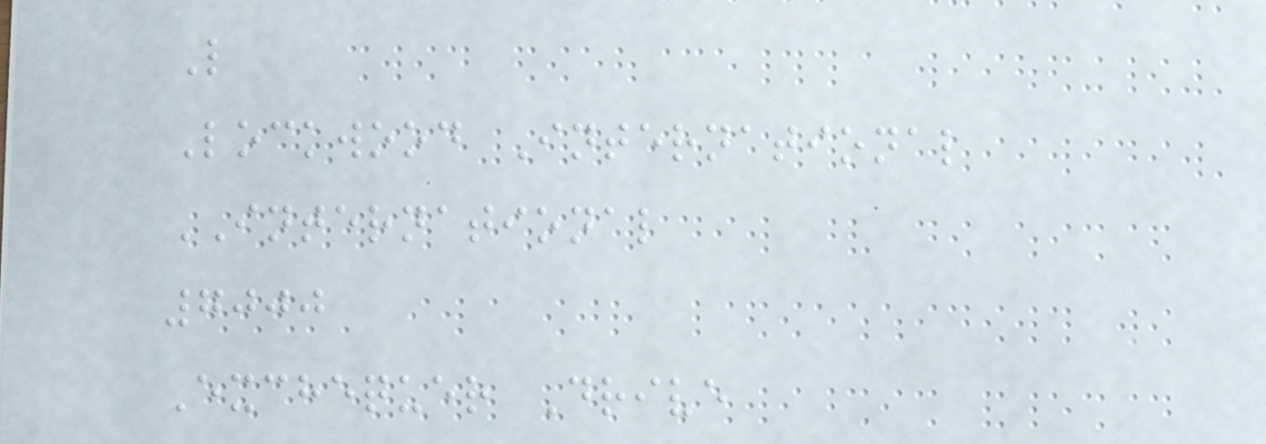L
Lockwood International
INTERNATIONAL
7000
Exchequer Drive
